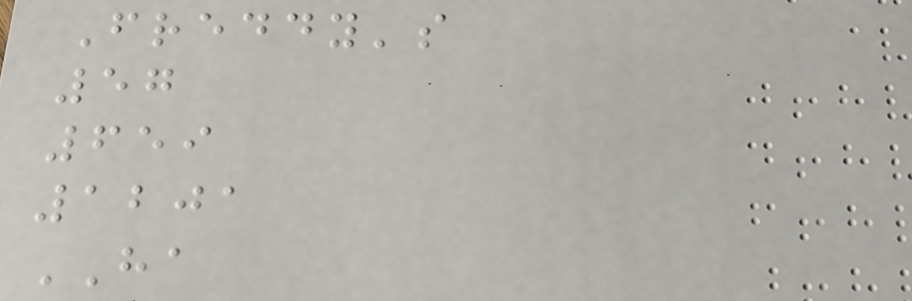Freddy's
57
659
1201
HA
